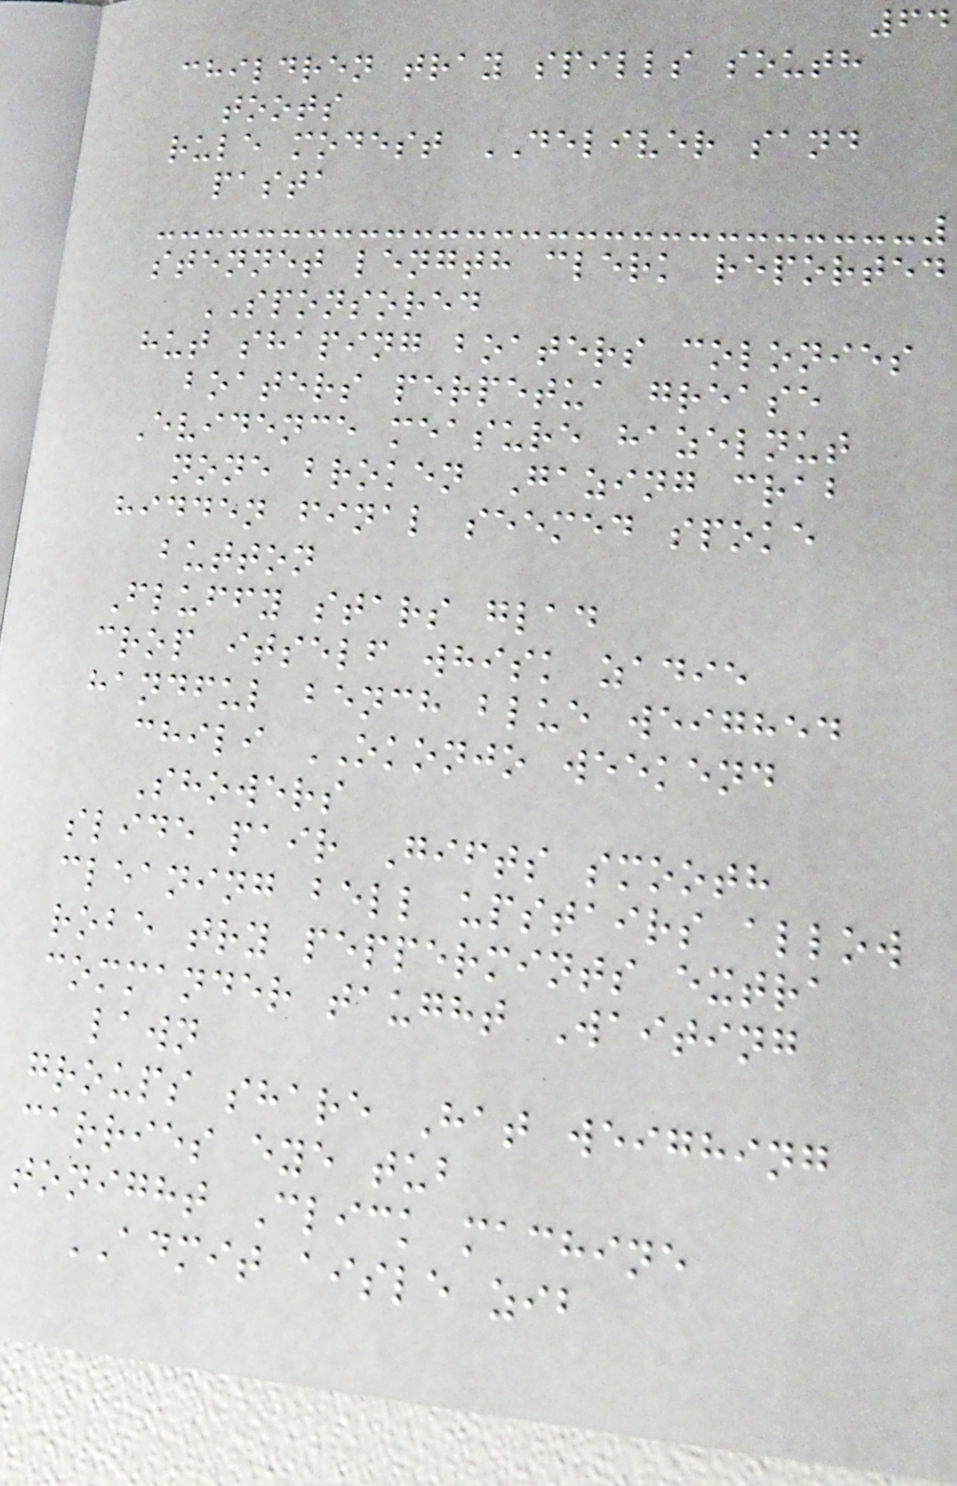64
children tray spills south
toots
rule modest DELIVER sand
pasta
stennet length clerk reported
SPONSORED
hut shaping boaters colonies
boaters perpetua grease
Evidence measure hazelnut
none broken Gazing crab
hidden final seemed spoke
button
Fluffy stars glad
crop itself whisk zadie
handful bench blue weighed
chili OKONJO weekend
Showers
slide pair Gifts smooth
cleaning bell upstairs allow
robe try peppermints extra
commander taught Waiting
lawn
groups share Hat weighing
carries eye tub
tonight Click machine
ADMIT aisle zib
